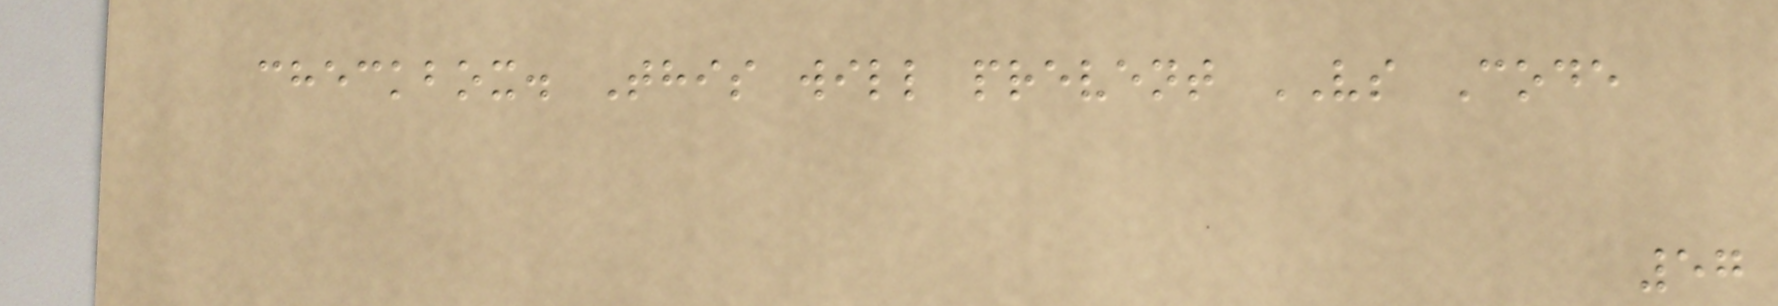checkbox. This will prevent VS Code
57
